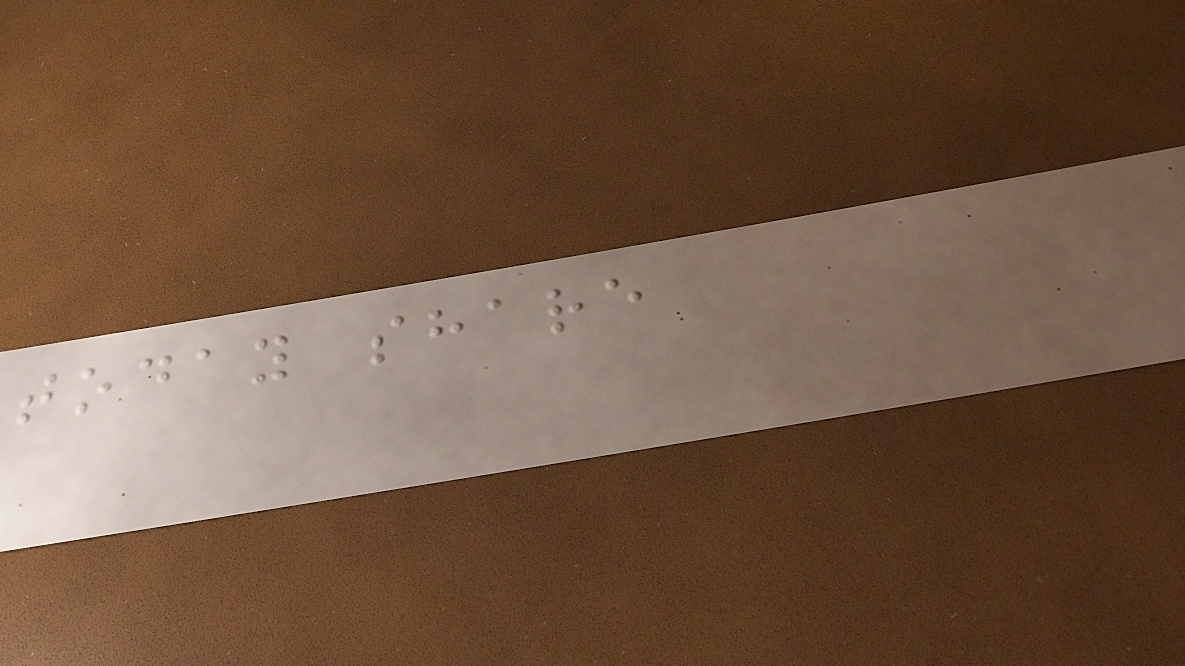today share
